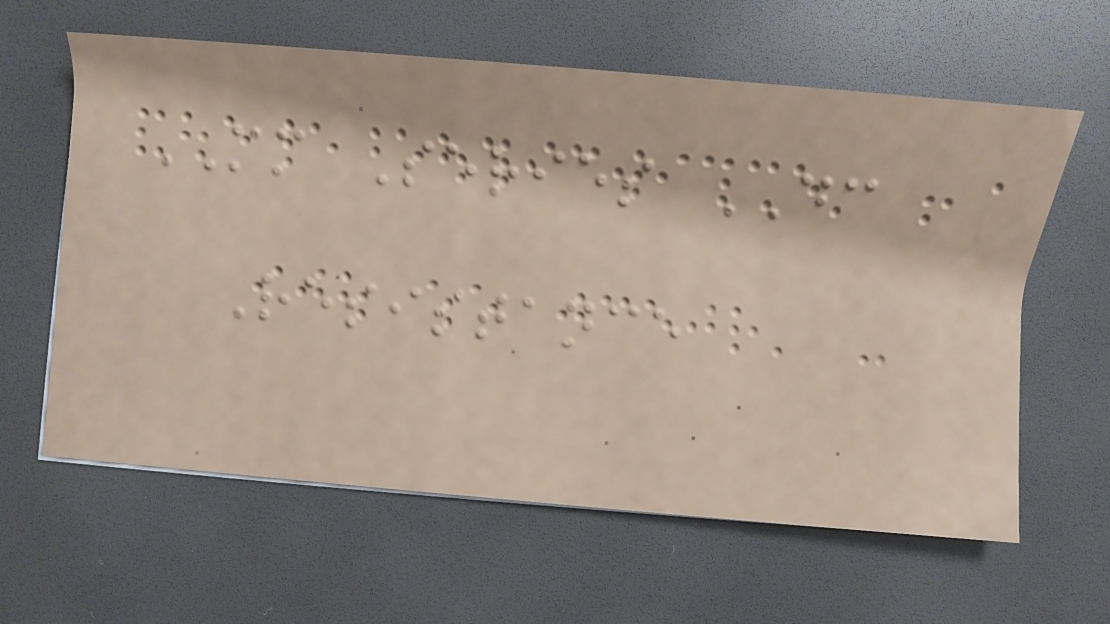MM Series DC
Resistance
